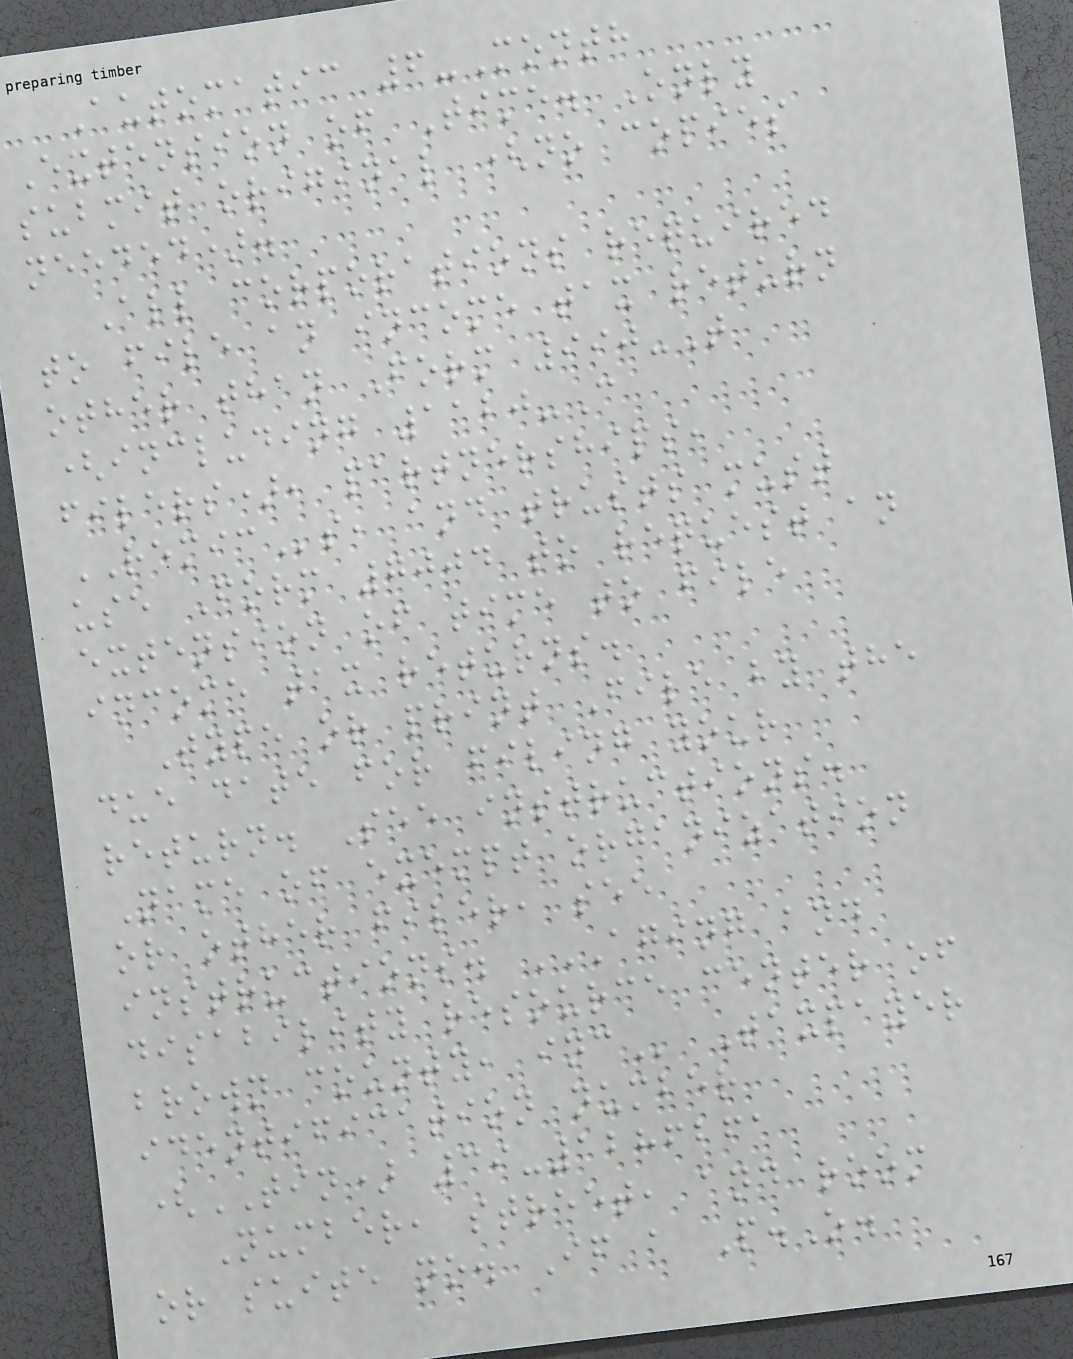Automatic 6-Month
Extension of Time. Only
submit original (no copies
needed).
All corporations required
to file an income tax return
other than Form 990-T
(including 1120-C
filers), partnerships,
REMICs, and trusts must
use Form 7004 to request an
extension of time to file
income tax returns.
Type or print File by the
due date for filing your
return. See instructions.
Name of exempt organization
or other filer, see
instructions. AGING AND
DISABILITY RESOURCE CENTER OF
BROWN COUNTY, INC Taxpayer
identification number
(TIN) 39-1286261
Number, street, and room
or suite no. If a P.O.
